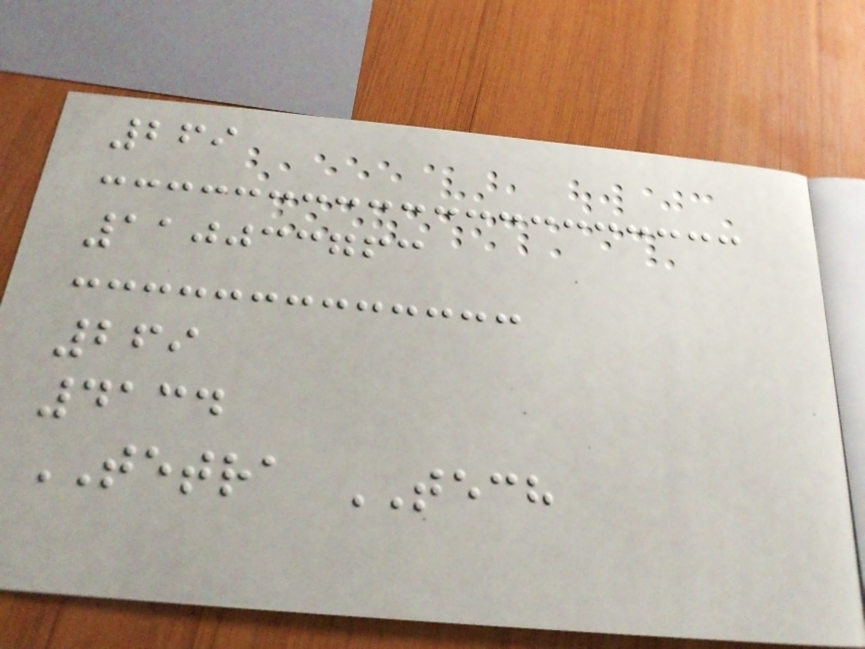269
110033763
269
4134
TETRA TECH
